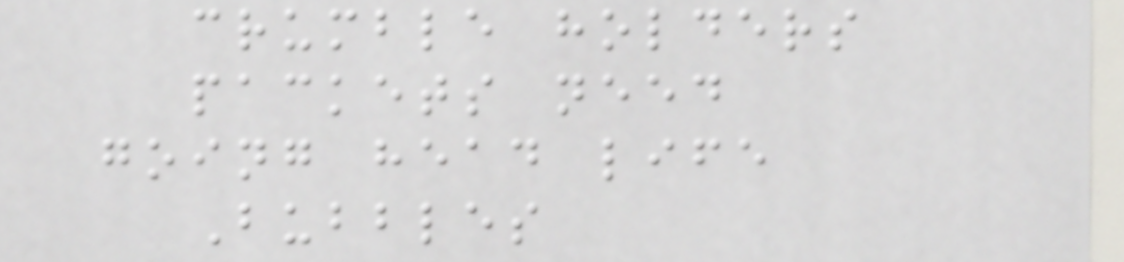crumble holders
packets need
going head life
Bubbles
